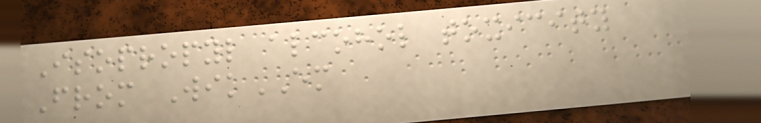Isopropyl alcohol toxicity
From WikEM
